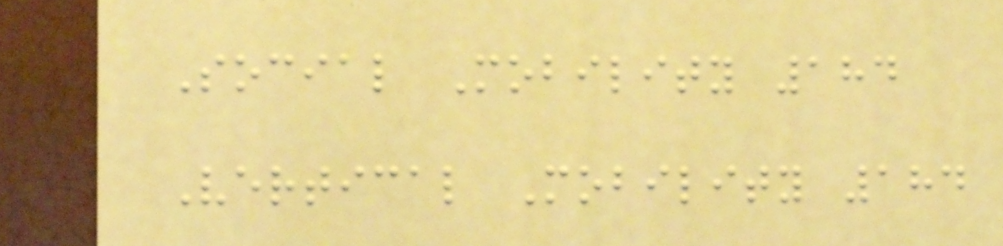Social Mobility 184
Vertical Mobility 184
